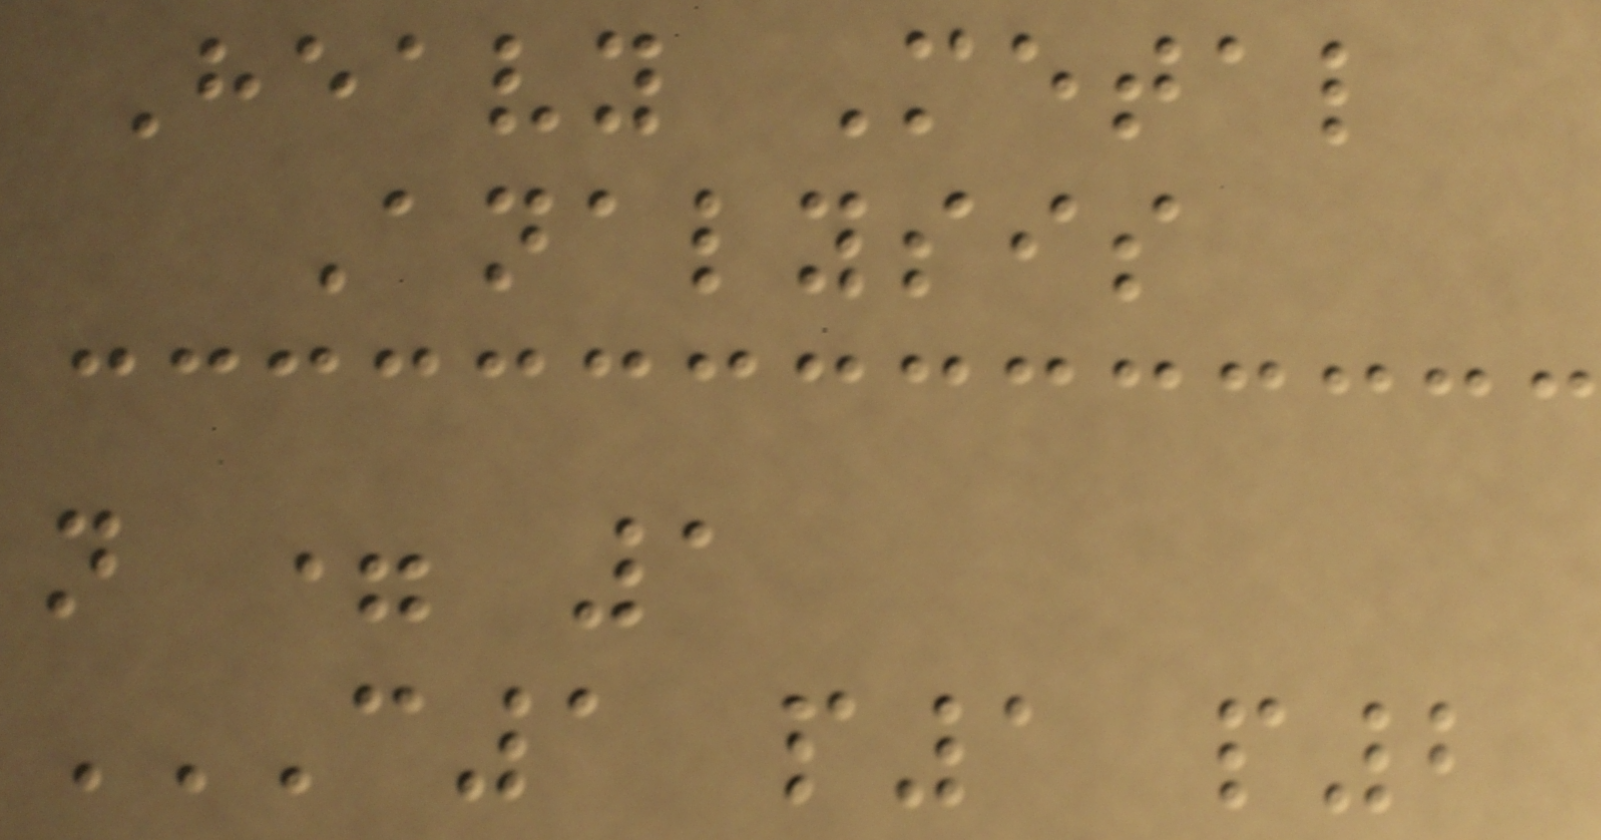Heavy Metal
Analysis
n = 1
C1 P1 P2
